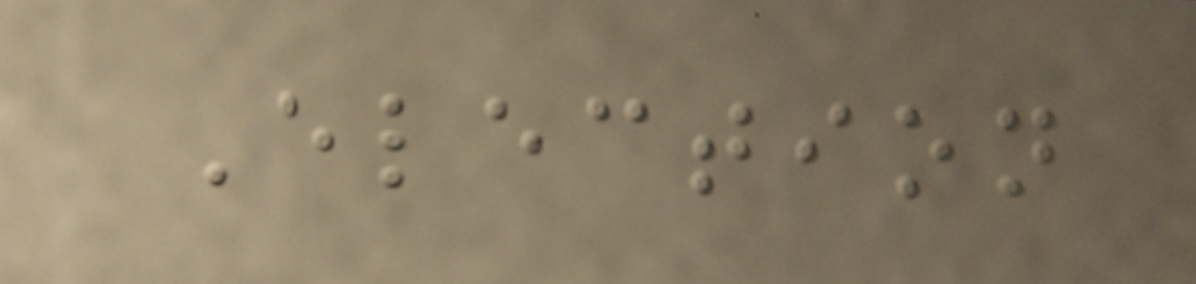Election
